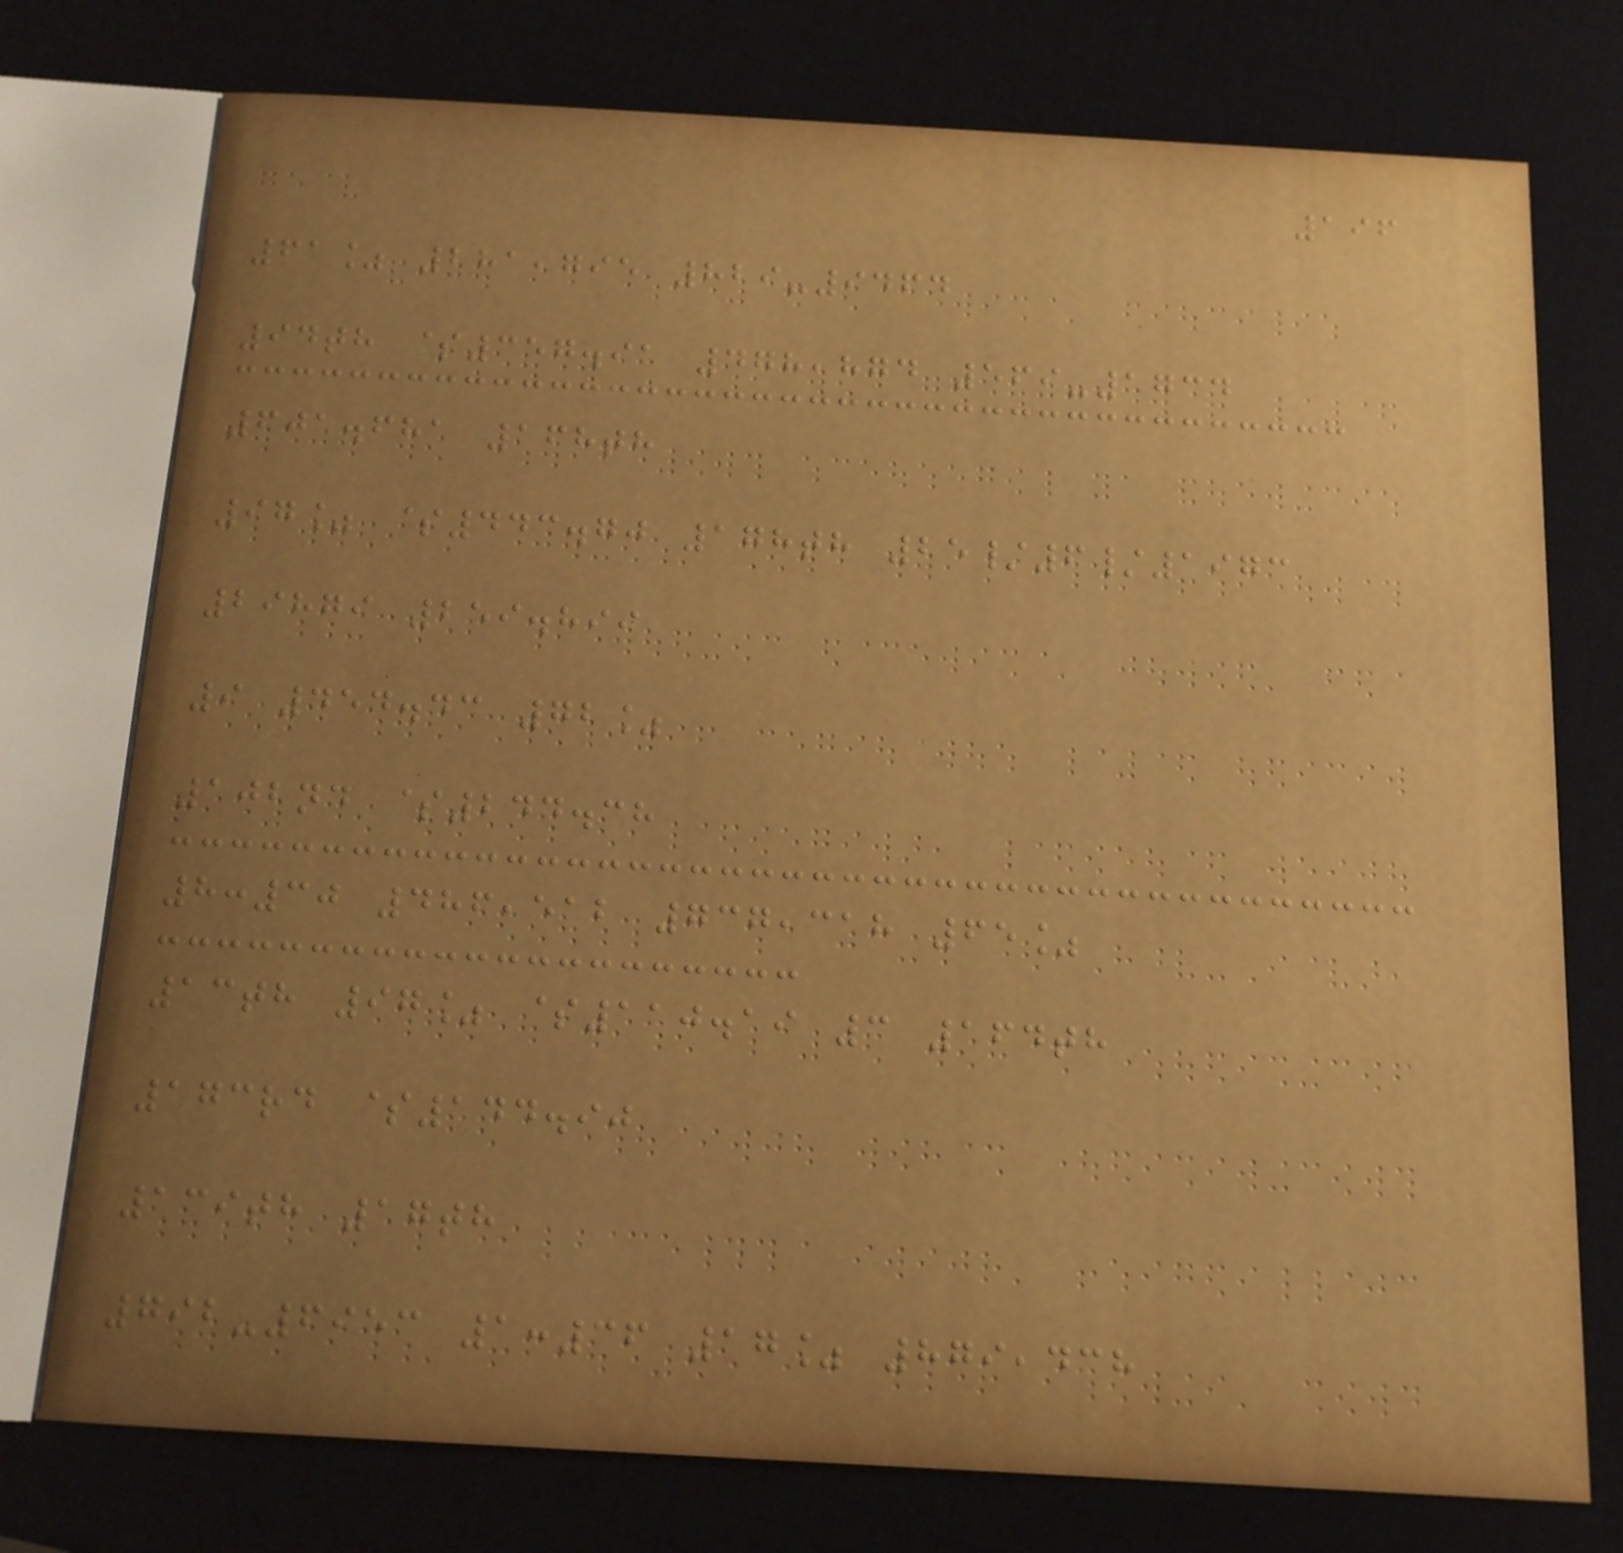196
61% 281,795 829-9464
94th $357.91 478,874 569-1734
601.681 168th
97% $443.70 178th 25/6/1973
29879 259.899
9 454.43 72%
102nd $244.38
8:30 486,512 737,318 65%
13th 97% $110.19 3 164th
173rd $144.90
139th 17th
792-6953 1:36 17% 879,438
